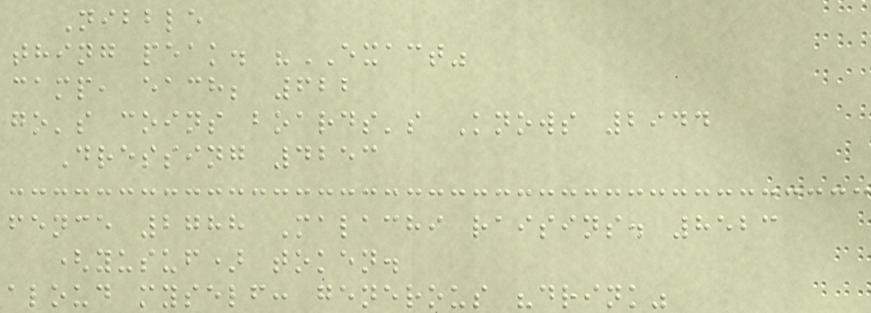Nibble
thing peak. "EXACT"
camp, each; 622
go's coins boards's Knows 2944
Dressing 4253
fence 2788 Malachi raisins. 8523
(yusuf) token.
aloud myself: generous "drink"
